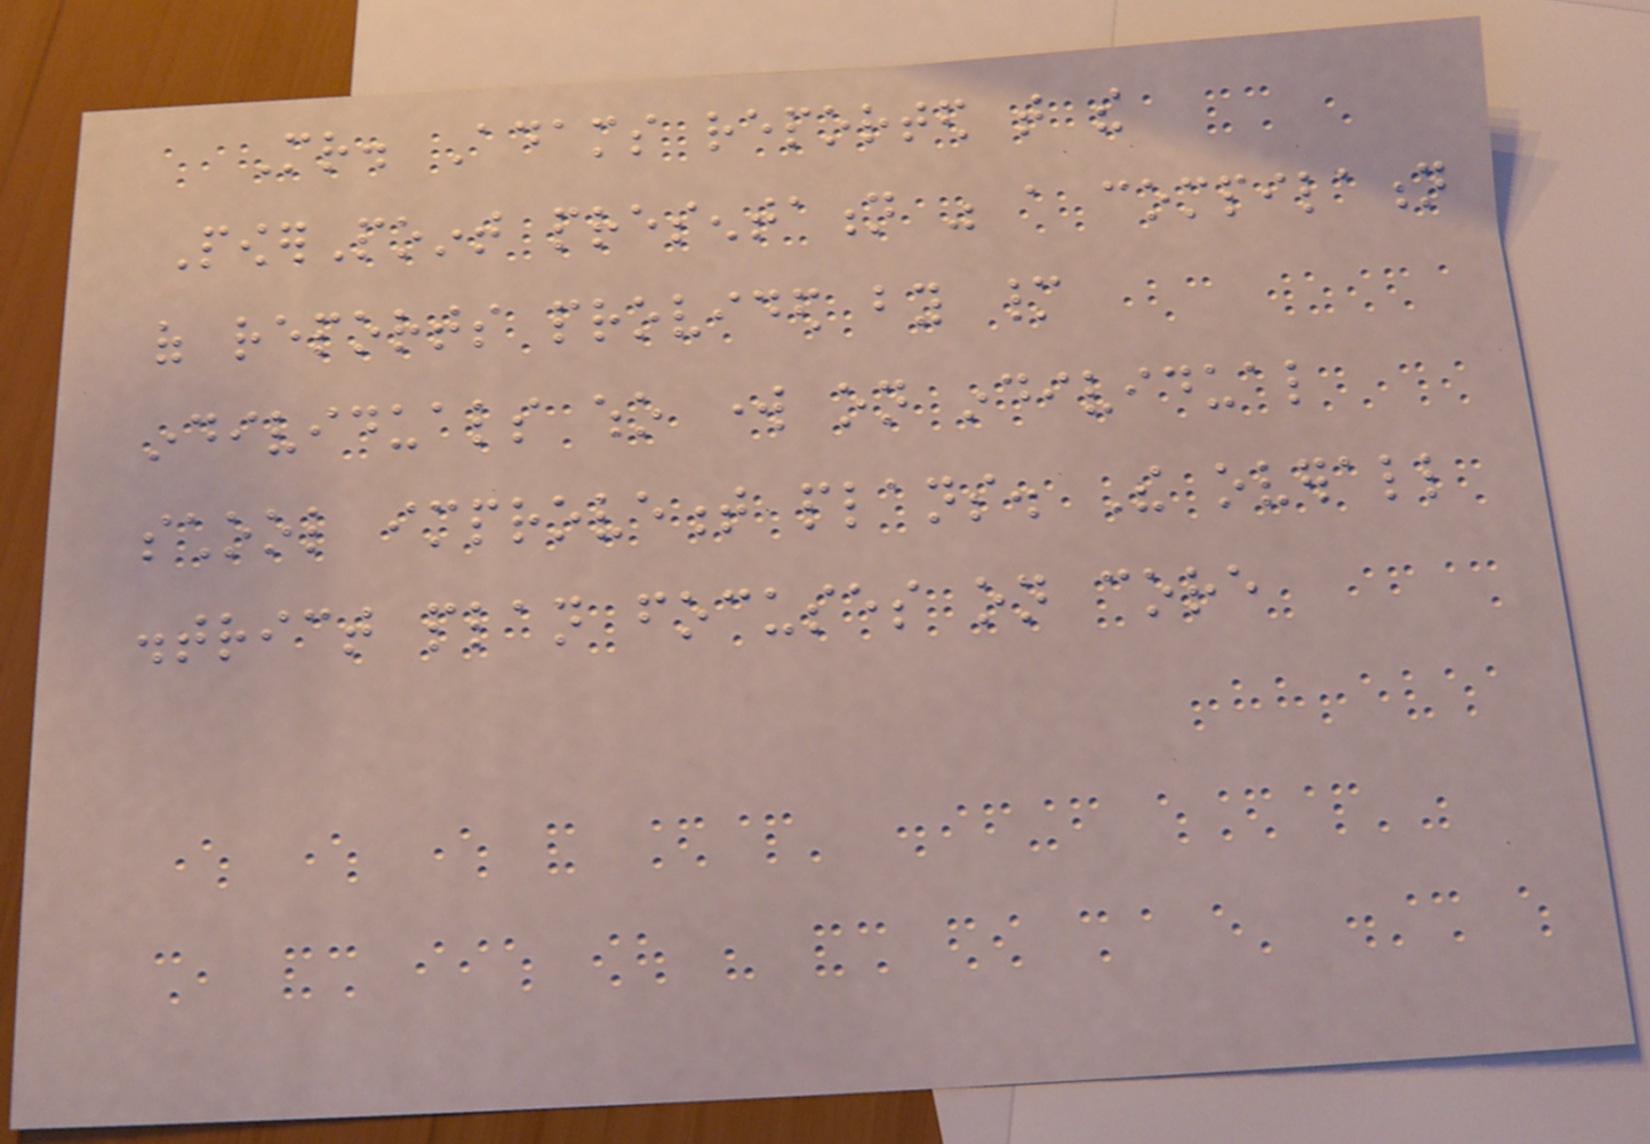Mr. Adams reported that the
PowerPoint presentation was a compilation
of reports provided by many
individuals who work on individual
school improvement plans. The overall
district plan focuses on core
